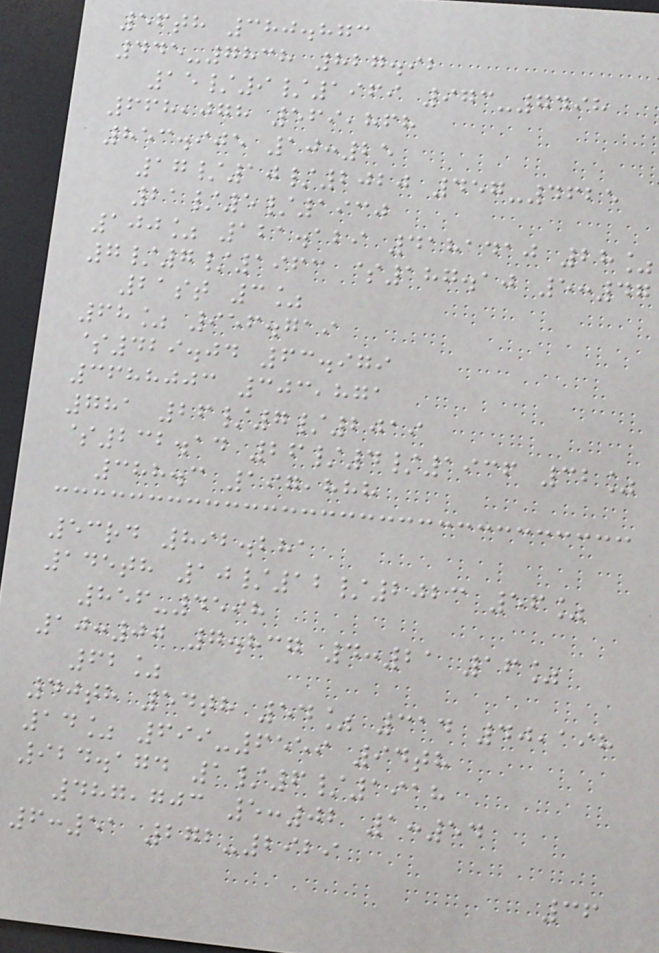56th 380.873
445-7838 827.92
15/9/1969 973-7498
668,078 569,868
853.905 10:25
17/10/2020 457-4625
21/5/1930
100% 121.129 4181410 28%
7/7/1963 $187.10 5:47
21st 3%
68% 956.719
$429.04 63.979
3688003 303,871
781 26/7/2019
$232.14 26/4/1936 32%
388.3 197,888
53rd 892.281
145th 10/12/2023 56%
856-4598
10:00 7.837 4:21 16%
62%
40th 54th 54% 314 40,198
14% 699-6559 94th
924.174 1/6/1918
487,703 5:02 1:54
6:51 272-2929
36
